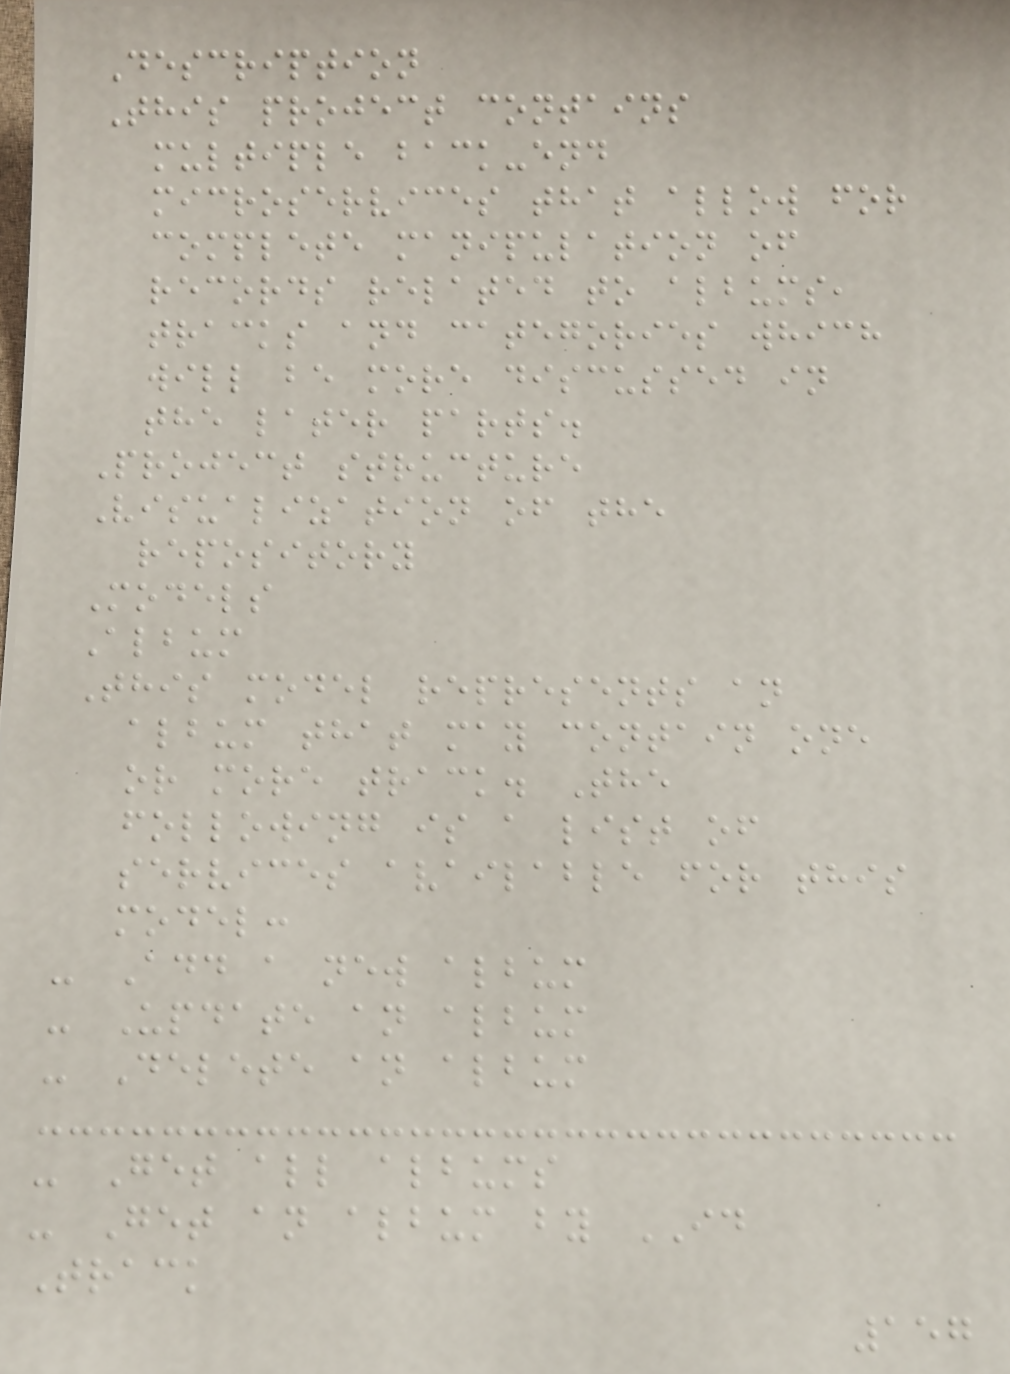Description
This project contains
multiple back-end
microservices that allow for
complete manipulation of
records related to albums,
tracks and categories which
will be more discussed in
the later parts.
Project structure
Visualization of the
repository
Models
Album
This model represents an
album that may contain one
or more track. The
following is a list of
services available for this
model:
- Add a new album
- Update an album
- Delete an album
- Get all albums
- Get an album by ID
Track
157
